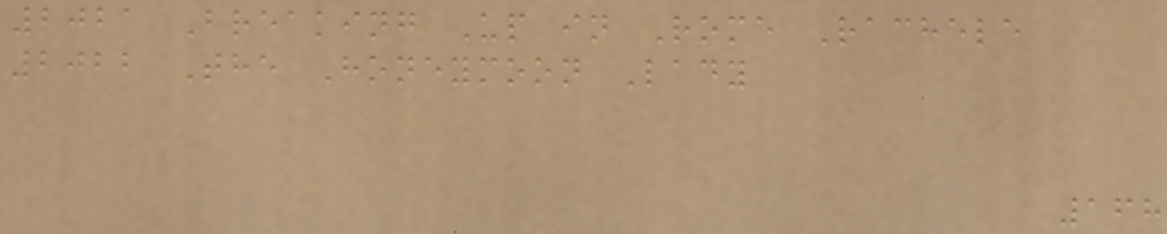2021 Breaking Up in Rome Rachele
2022 The Honeymoon Lady
168
